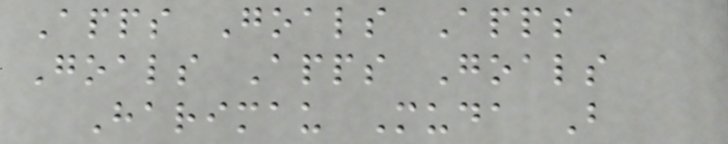Apps Goals Apps
Goals Apps Goals
Harimau Muda B
